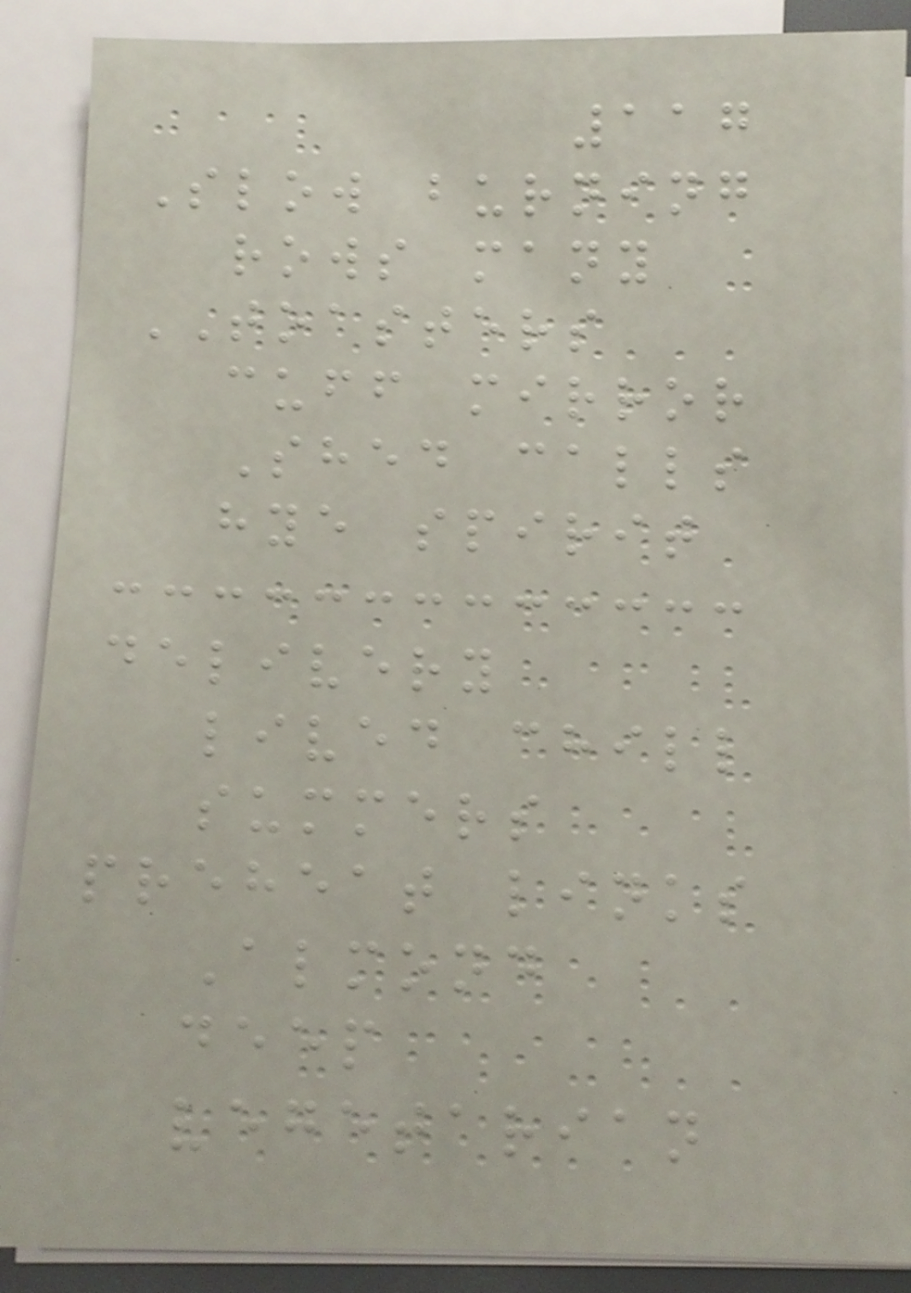117
Slow burning
rows many
TOASTERS
cuff mirror
Shed calls
hye spirit
delivery
lived chill
summers
preheat links
Almond
deep
vegetarian
